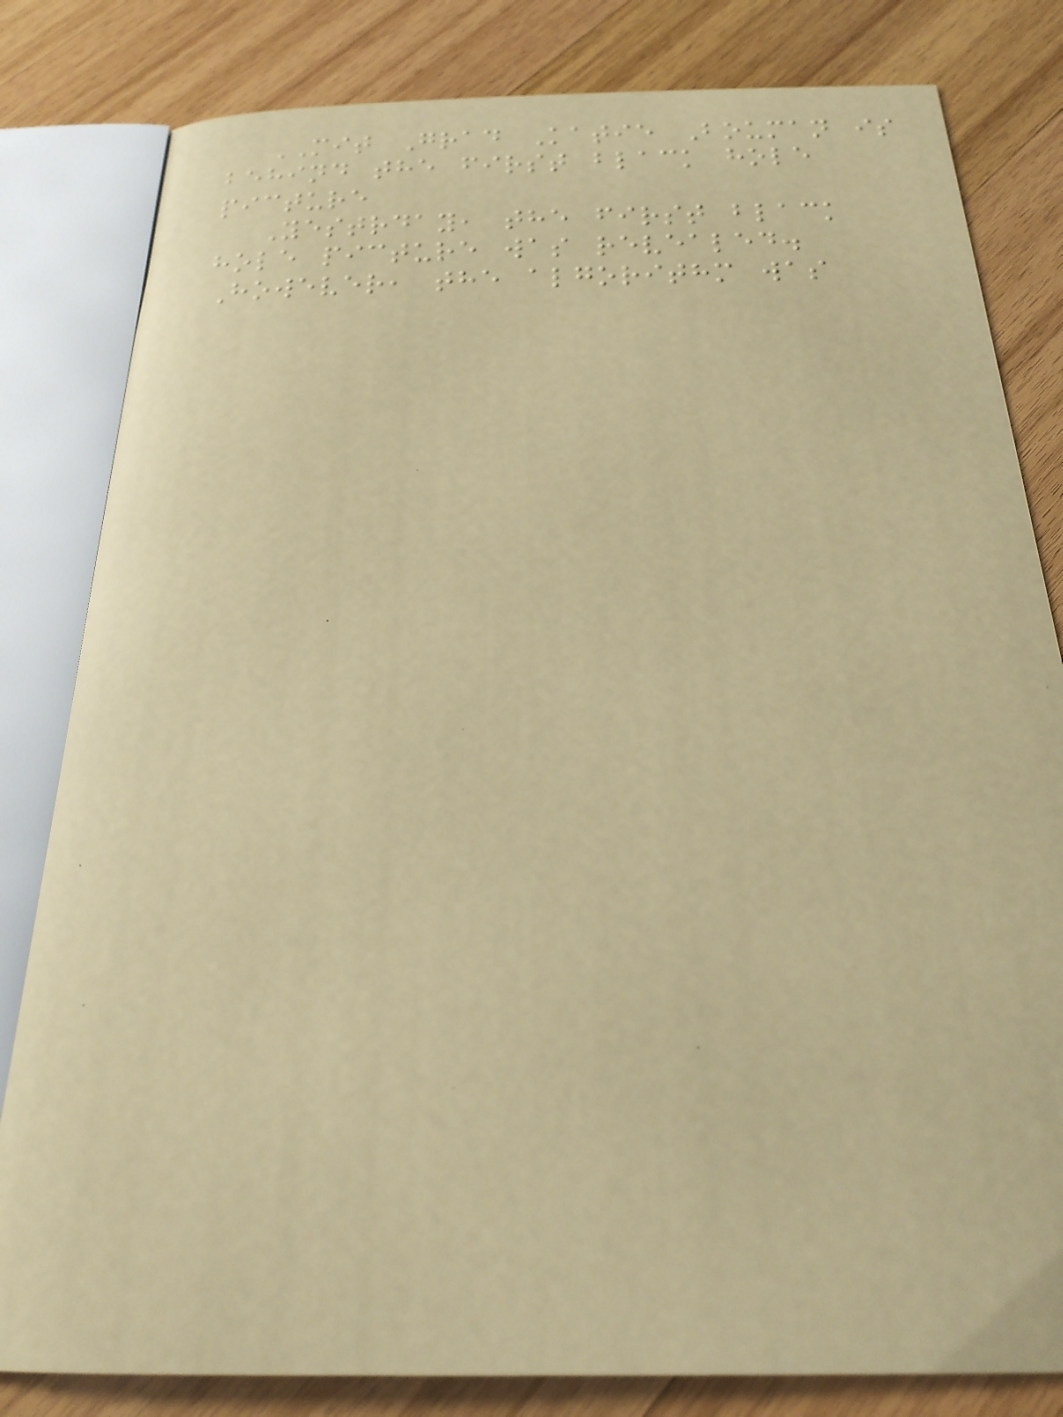MIT Grad Katie Bouman is
behind the first black hole
picture
Yestrday, the first black
hole picture was revealed.
However, the algorithm was
